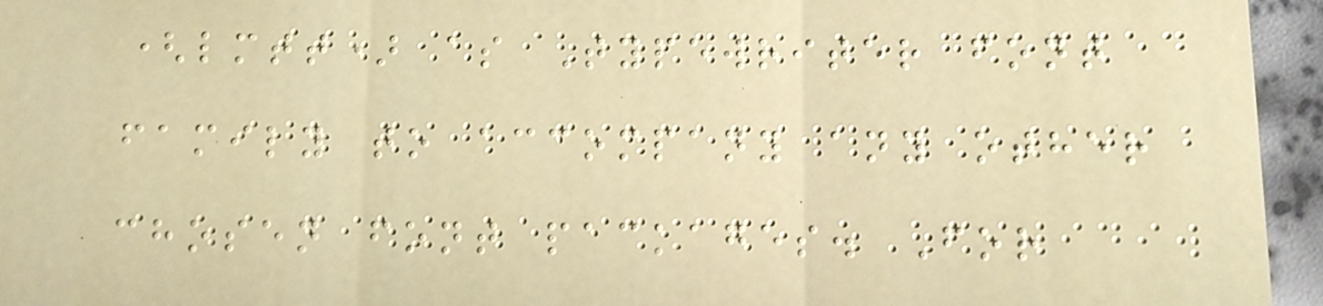(lmtt) as Typewriter font
family to accompany any other
chosen font packages. For
